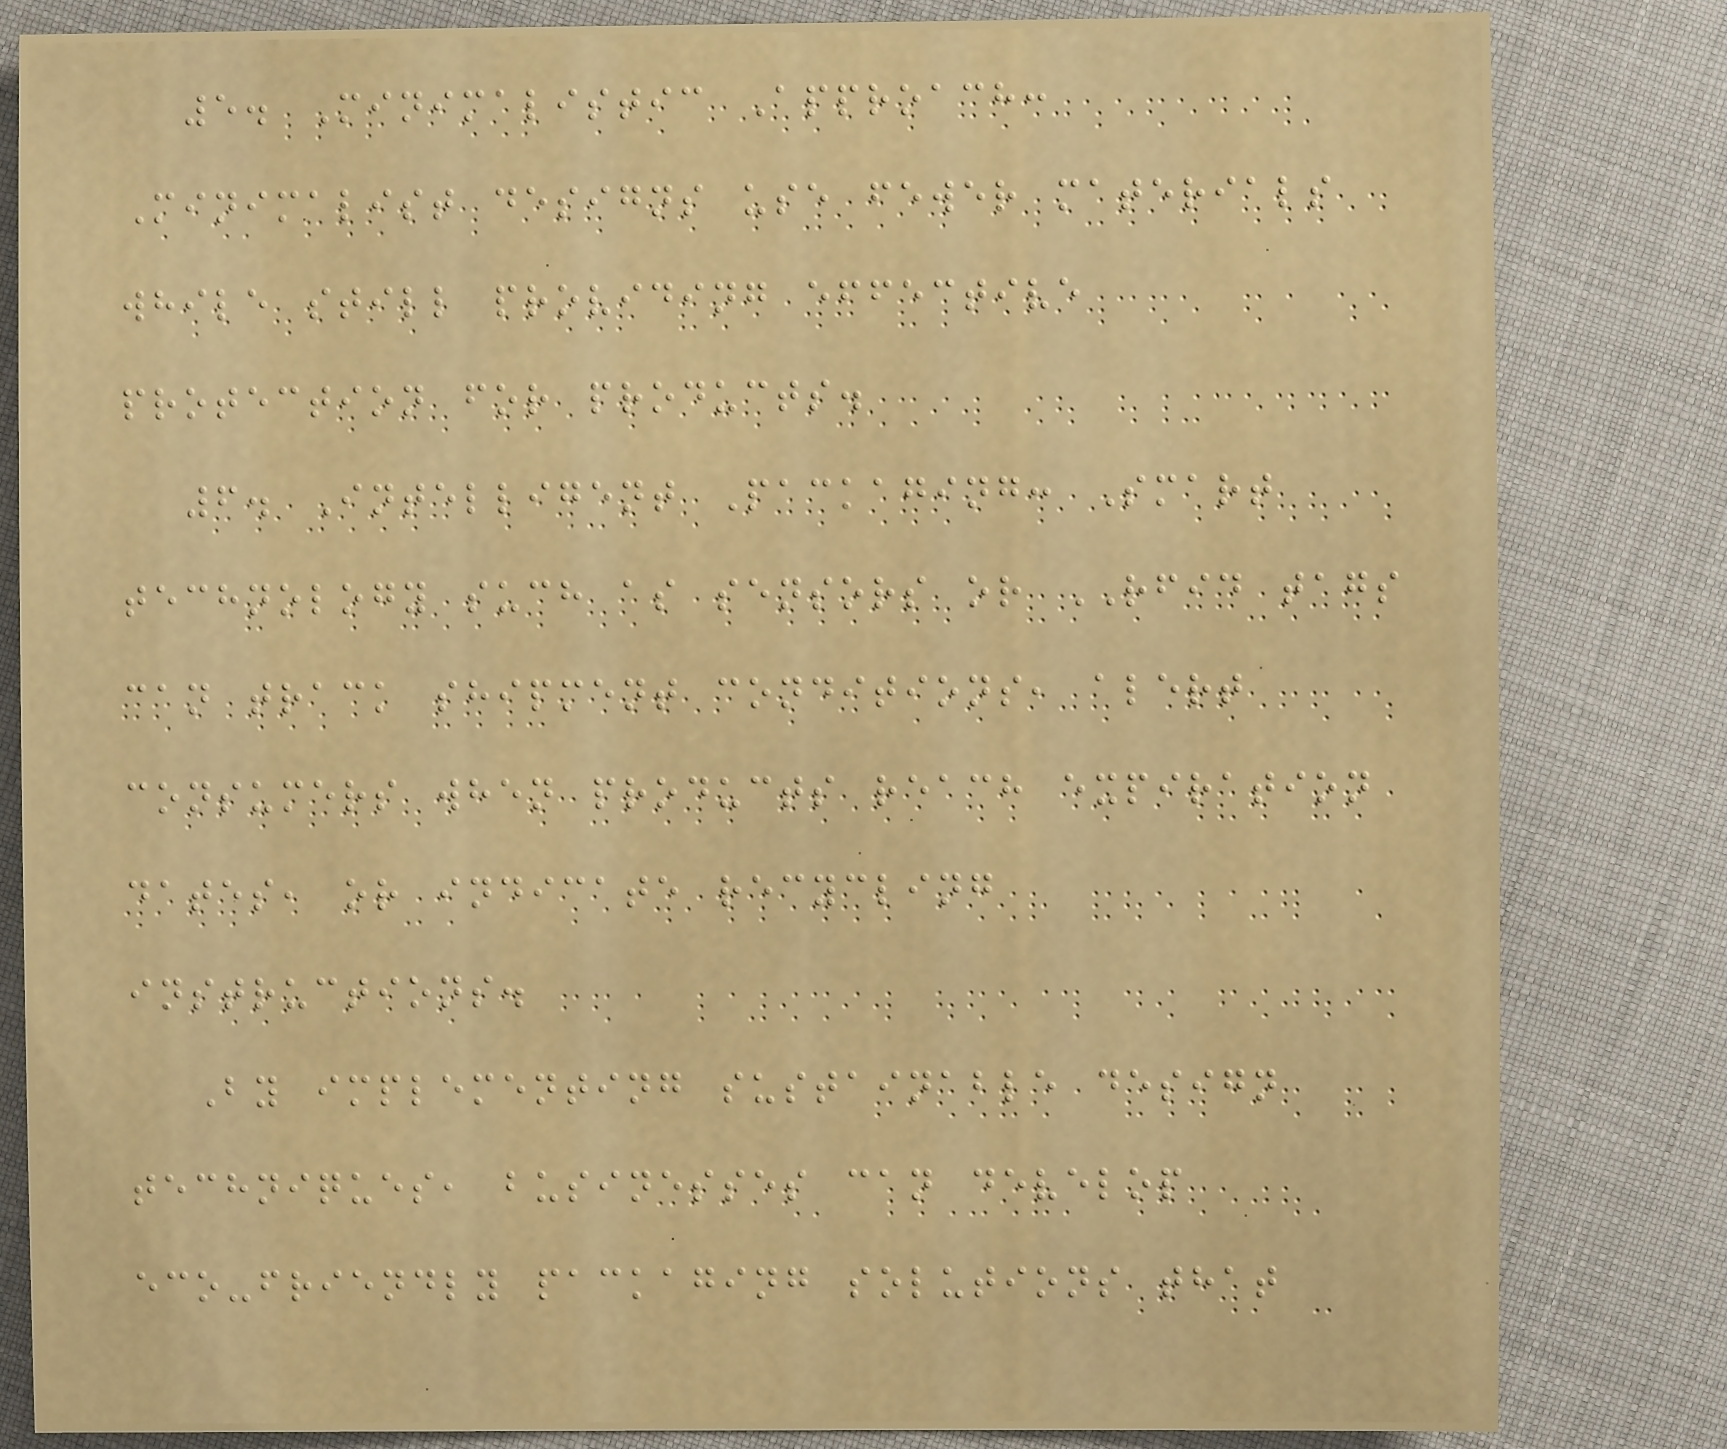5. Minimalistic Approach:
Minimalist designs use fewer materials
while still providing effective
protection for products.
6. Intelligent Packaging: Smart
technology such as sensors or RFID tags
can track shipment conditions, alert
consumers when products reach expiration
dates, or indicate recycling
instructions.
By implementing sustainable design
techniques, businesses can develop
eco-friendly packaging solutions that
